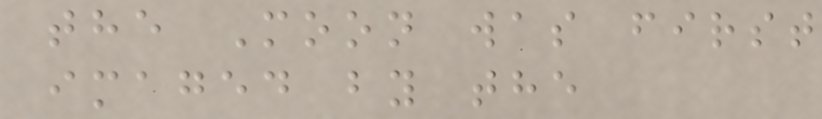the Moon was first
imaged by the
